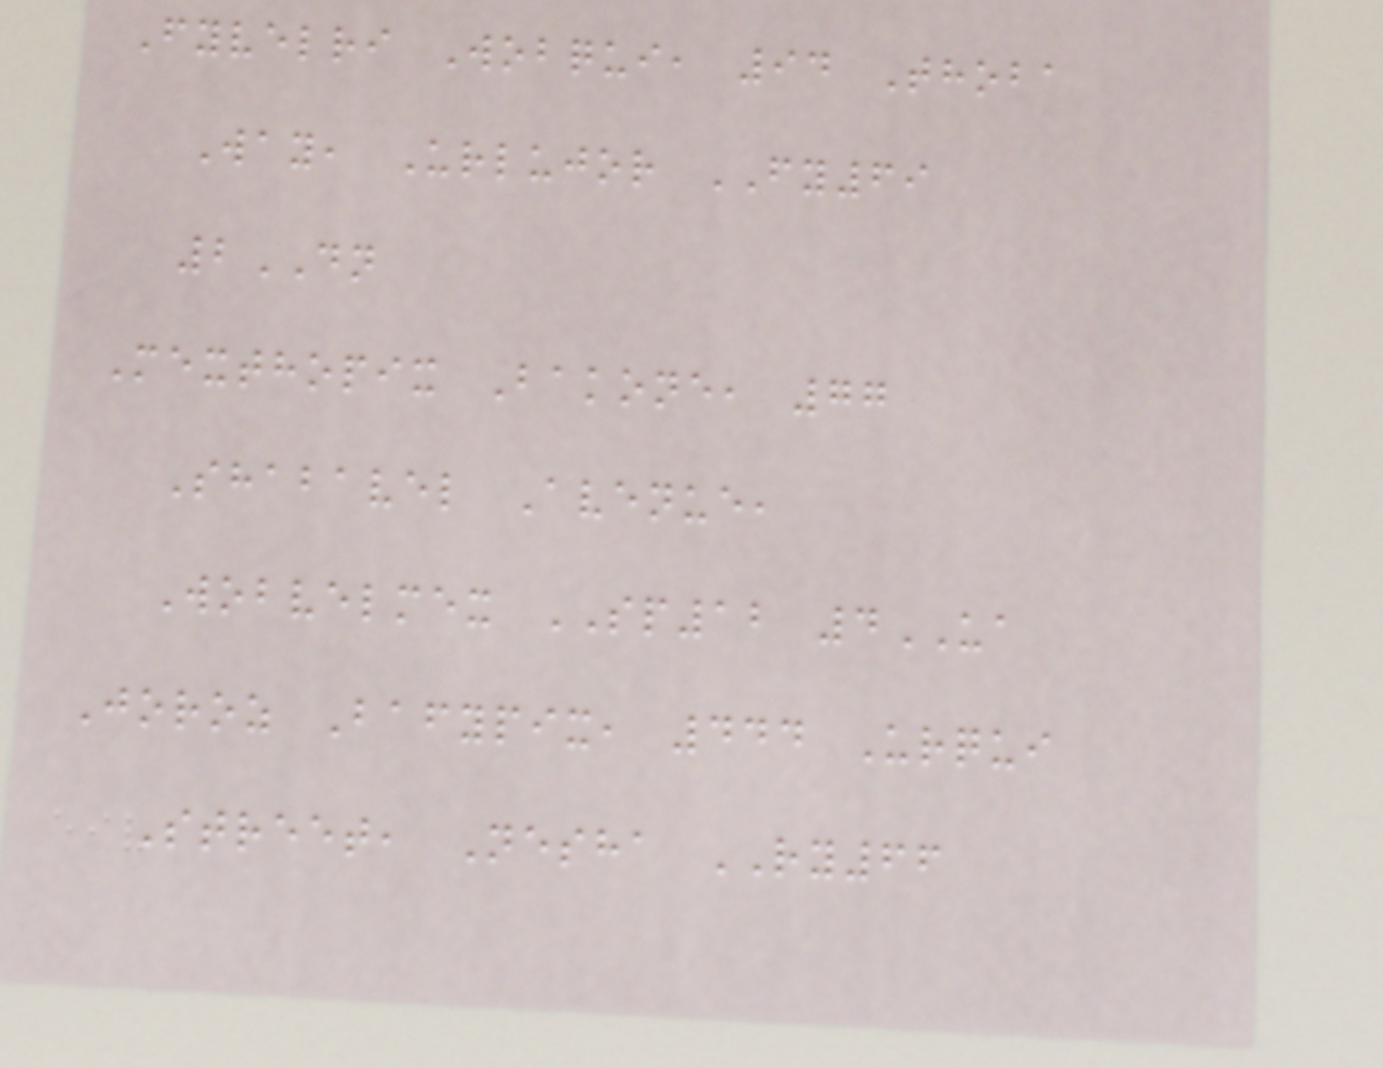Fyvelri Wobqui, 94 Thoba
Way, Urlujor FY69
2DN
Mexthopix Bakone, 77
Shabavel Avenue,
Wobvelmex SP12 4UA
Joroz Bafypix, 444 Urqui
Street, Nesha RY66
